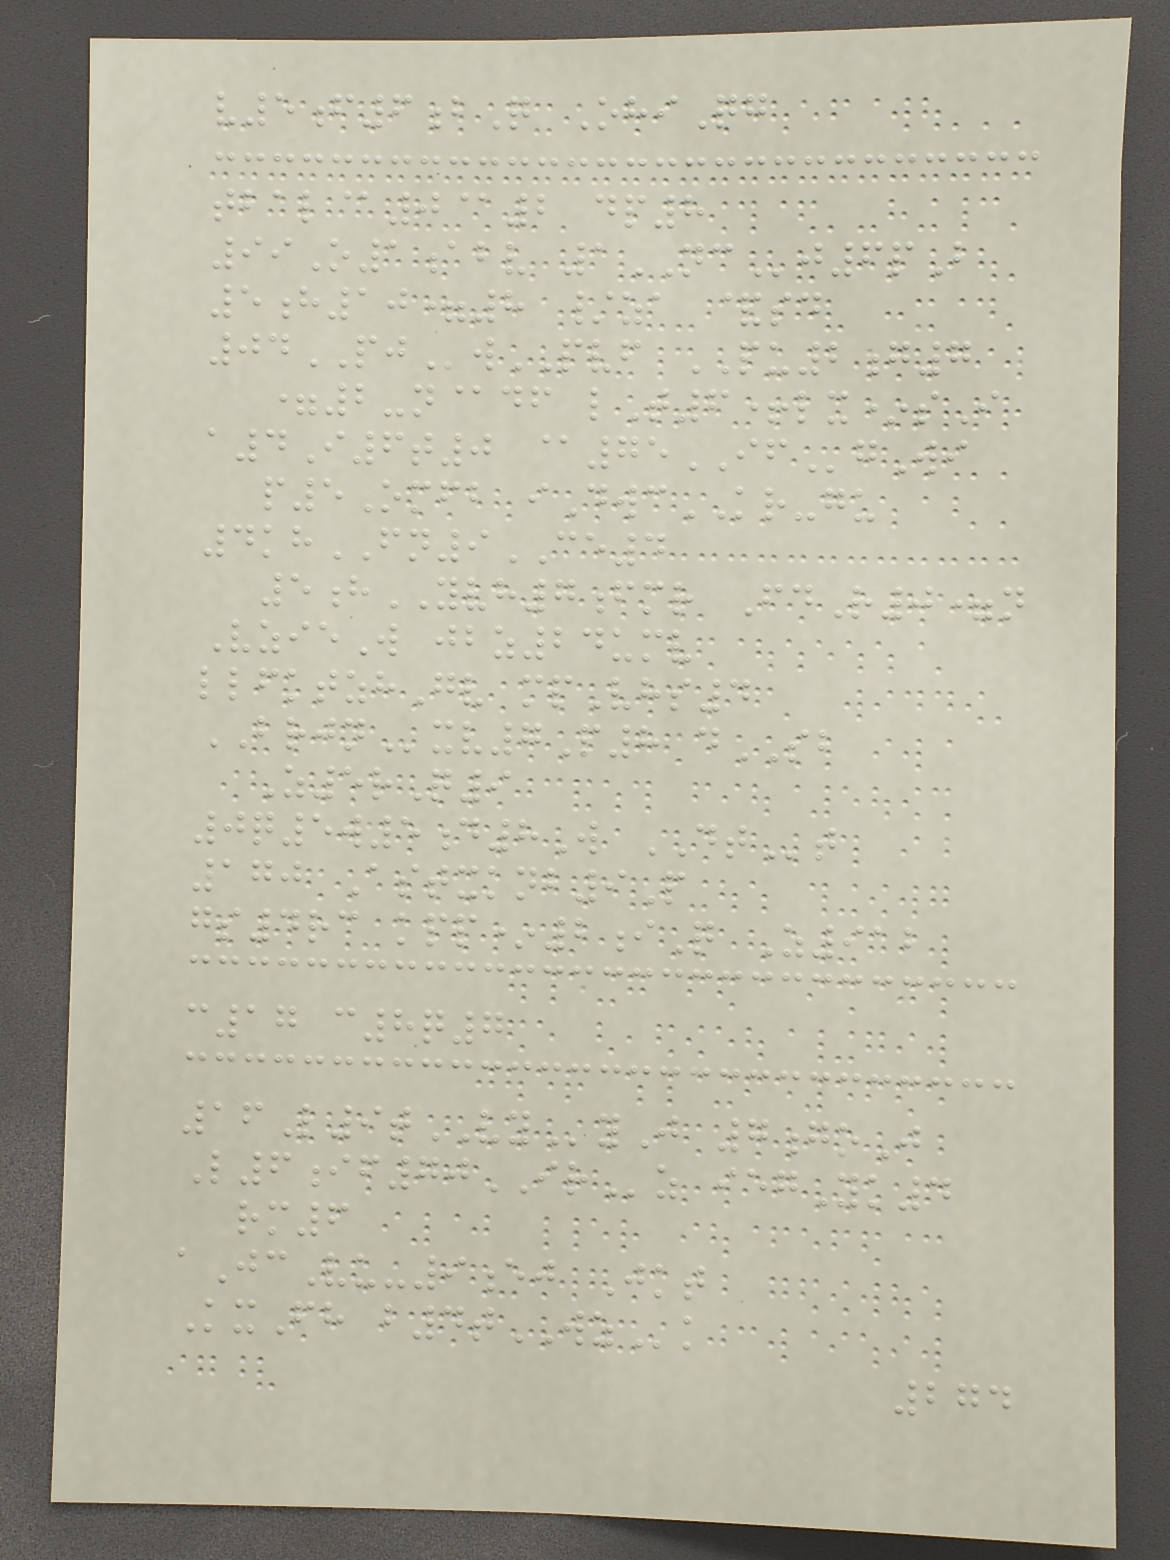v5f6bQ OhiQg
tbal@0@2 dp8
99O1abv 1NCj6pB
5h10=8 /za &sd
04PJwPVF PU2g7
=2-n@df lT6+lx*sI
a4I6t0 @75IFgWi
p5Omfb iDwcKR-gu
4khFN9CE4
5hYVH7fmr FdR0=n
VzieW jbz24umv
llfktzhGv mpVhs4
BRJNxv7P8 dSB
Z5rQ9
0q5w5d8W DTt
170 Astxknb9P
gs4rc kpp*2iQ Z912
c17 c8q7
16L9tVYyJ 7goJ
L6if70IRz iegYk4
rm6
aJcVu-9ej Jkt
KxFh b4tWZk
274
